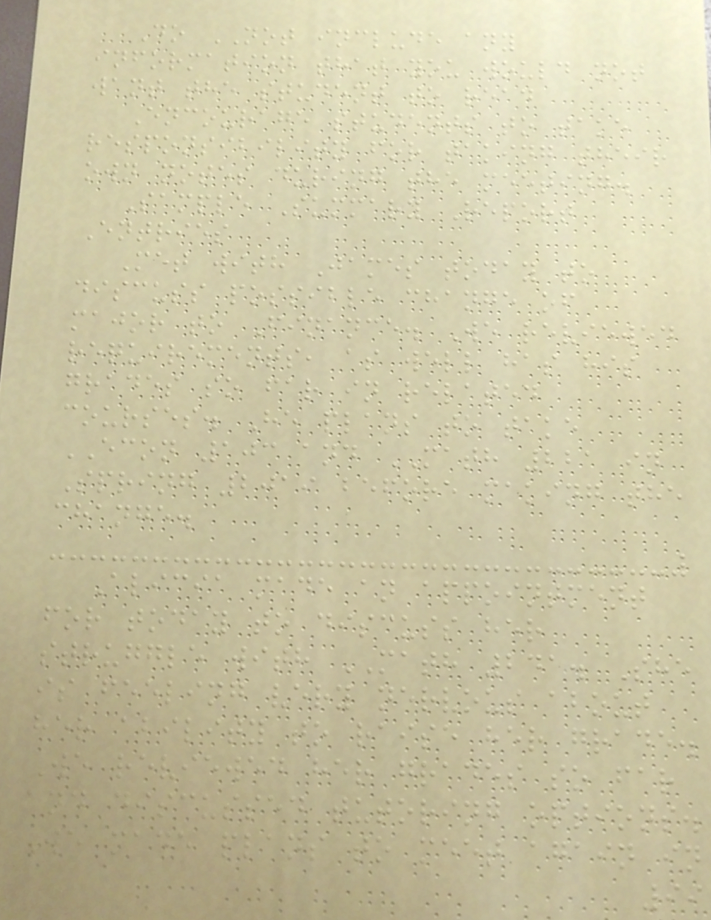Do NOT include any
information that you would not
want the student to read
Encourage students to take
responsibility for taking their
own notes during the meeting.
Sample Summary Report
Entries
Met with James today to
discuss possible change of
major to Finance. We reviewed
requirements, as well has his
grades so far in related
courses. He plans to take
ECON 103 and MATH 221 in
Spring 2019 before making the
change.
Alicia made an appointment
for today to discuss her
struggle with MATH 241. She
is feeling very nervous about
her ability to raise her grade.
We reviewed her grades so far
and discussed tutoring options.
We made plans to meet again in
99
